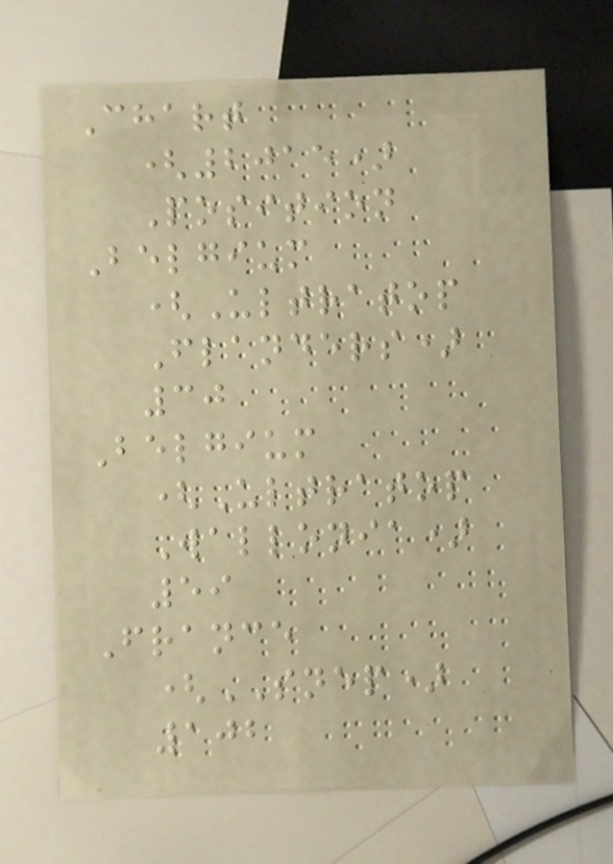Chart
(2015)
Position
Belgium
(Ultratop
Flanders)
30
Belgium
(Ultratop
Wallonia)
59
France
(SNEP)
102
